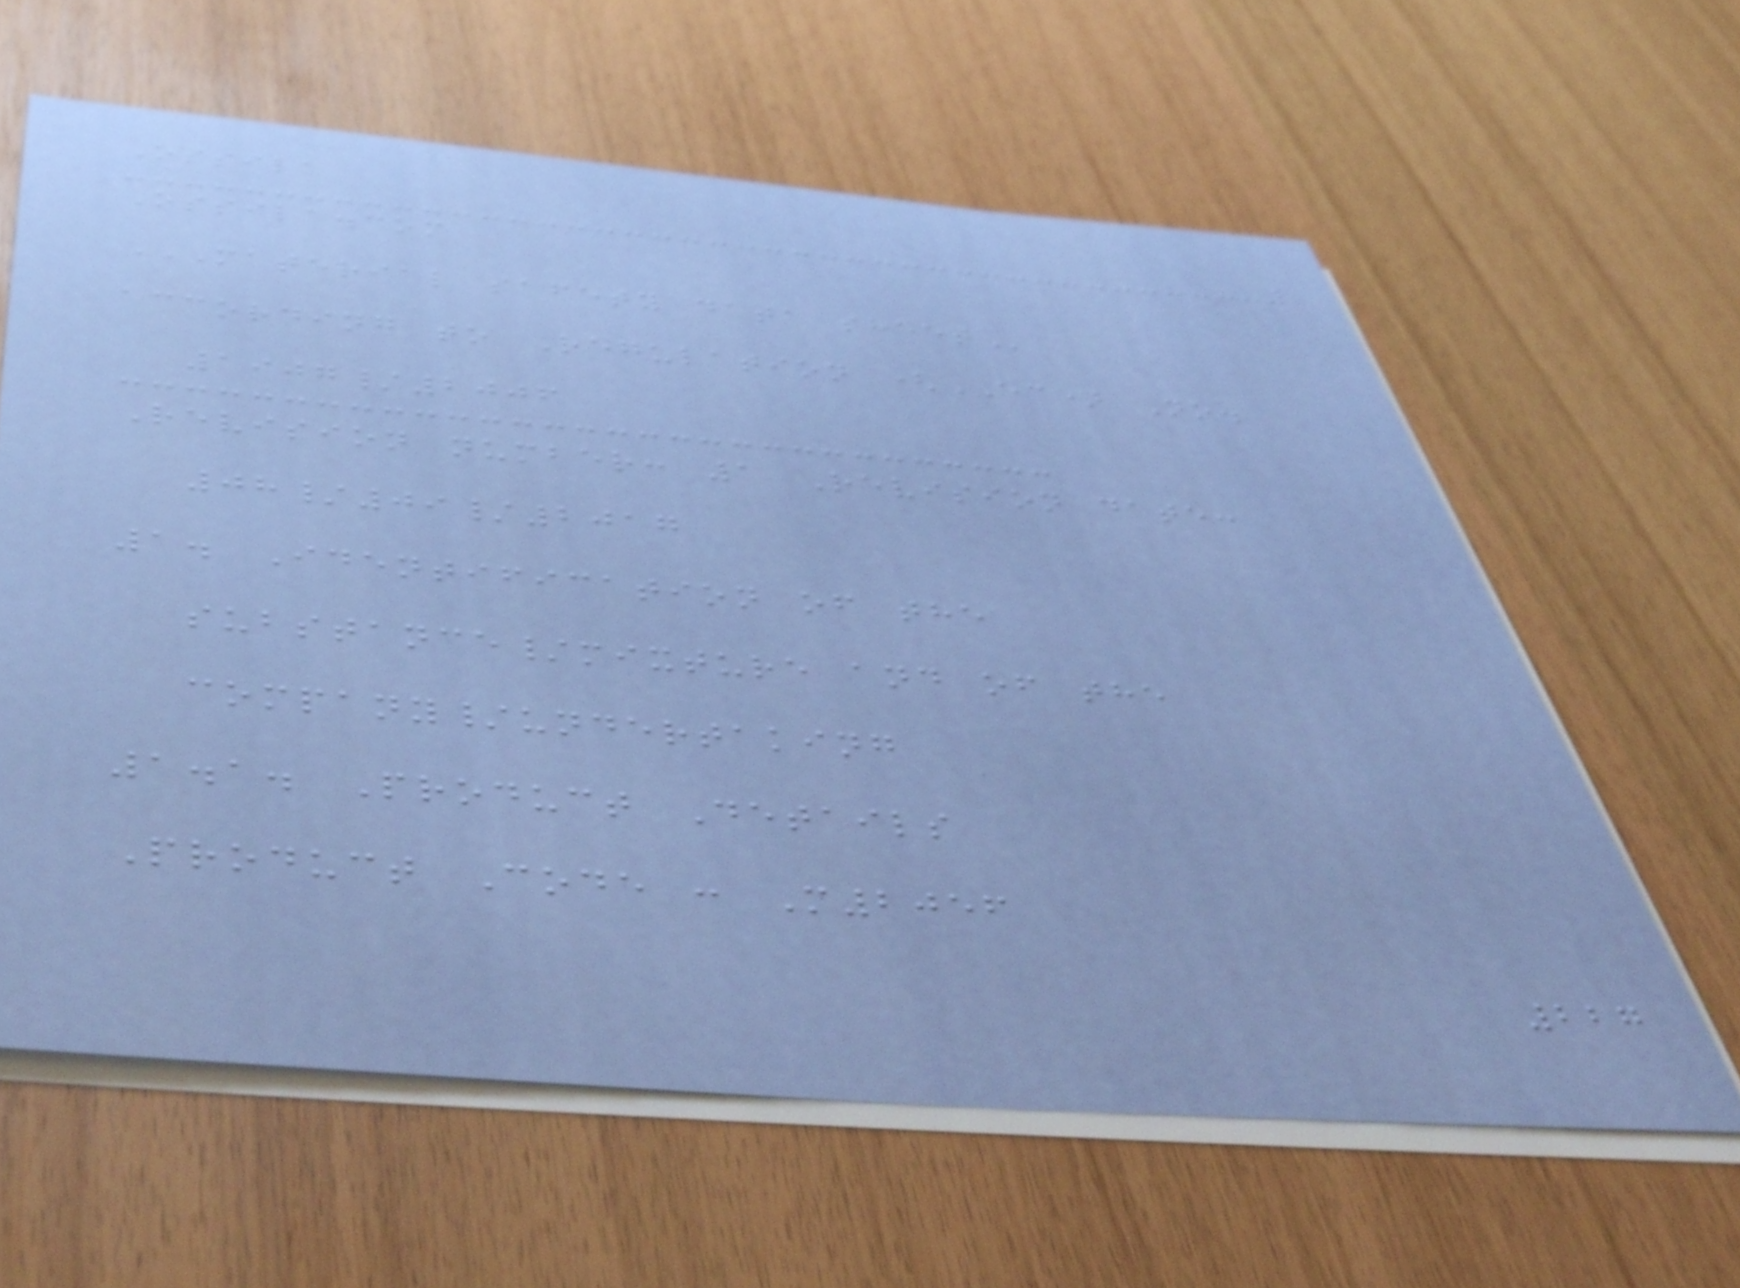Ossila
Ossila.com
MATERIAL SAFETY DATA SHEET
according to Regulation (EC) No.
1907/2006
Revision number: 1 Revision date:
08/09/2017
1. Identification of the
substance/mixture and of the
company/undertaking
1.1. Product Details
Product Code : M2056
227
